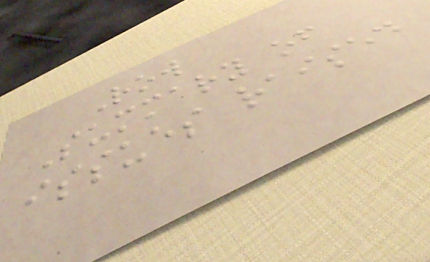Row
Summary of
issues raised
